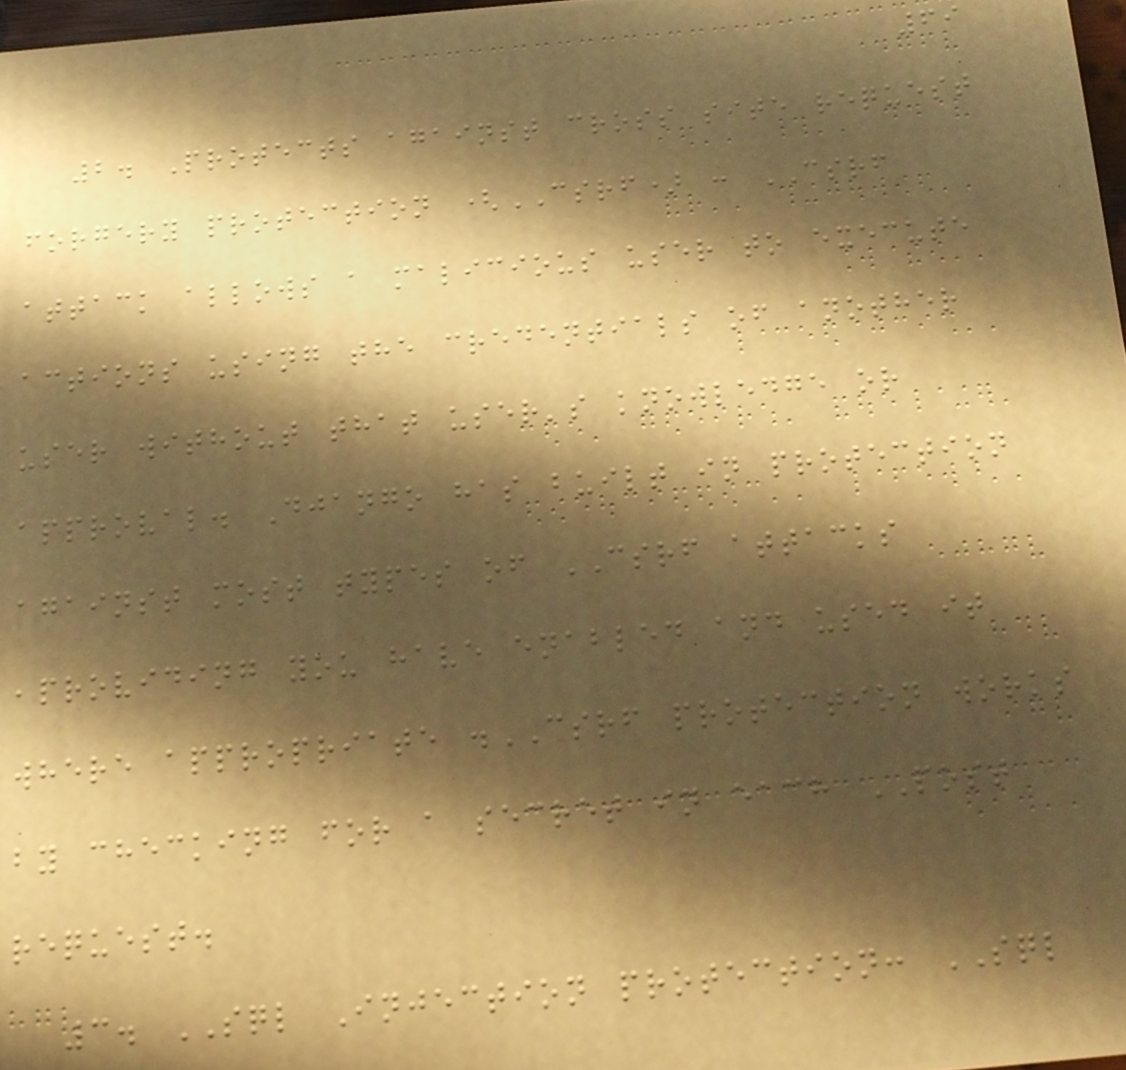69
2. Protects against cross site request
forgery protection (CSRF) : CSRF
attack allows a malicious user to execute
actions using the credentials of another
user without that user's knowledge or
approval. Django has built in protection
against most types of CSRF attacks
,providing you have enabled and used it
where appropriate .CSRF protection works
by checking for a secret in each POST
request.
3. SQL Injection protection: SQL
